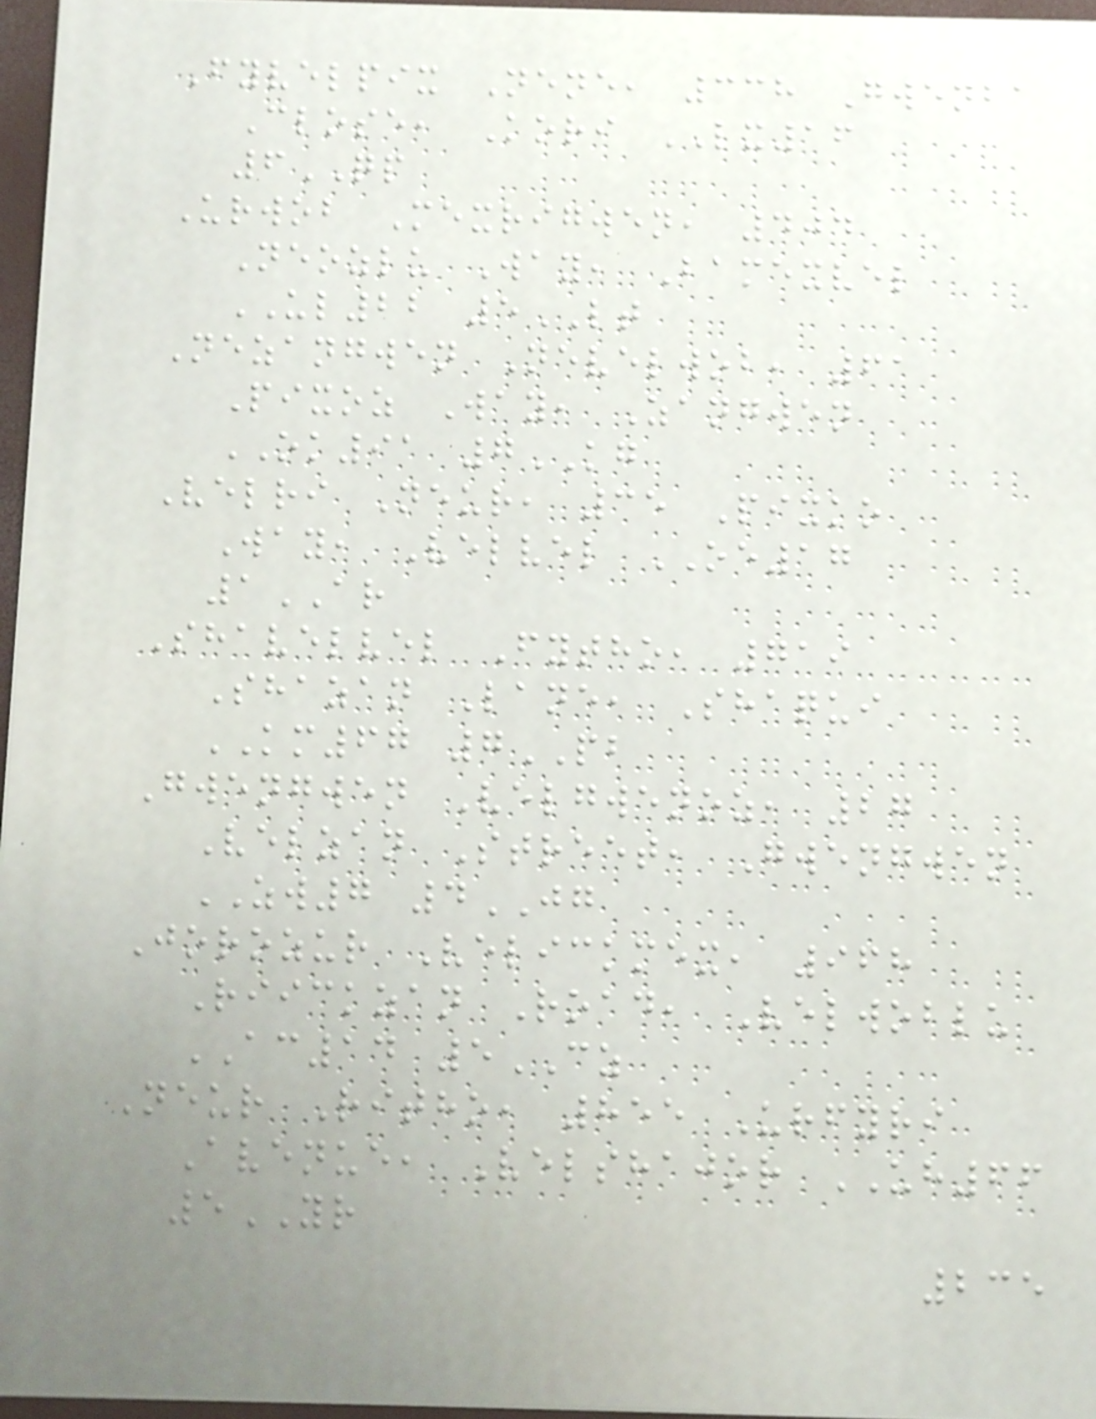Fyvelpix Nene, 338 Gwenba
Close, Kori LX16
6QP
Urwob Mexrigwen, 404
Neozlu Way, Bamexvel
UL22 5LT
Nezangwen Nevelwob, 61
Pixoz Way, Zangwen
OK91 7KG
Velri Neur, 35 Pixko
Way, Velvel OE17
1AR
Shavelvel Fytho, 719
Shazan Lane, Shaqui
KM67 7PB
Gwengwen Velgwenoz, 27
Velzan Street, Gwengwen
ZW7 4JG
Jorozur Velickmex, 968
Riickzan Road, Velwoblu
AC14 5CZ
Neur Ritho, 855 Urfyri
Avenue, Velshajor UH66
5YR
235
